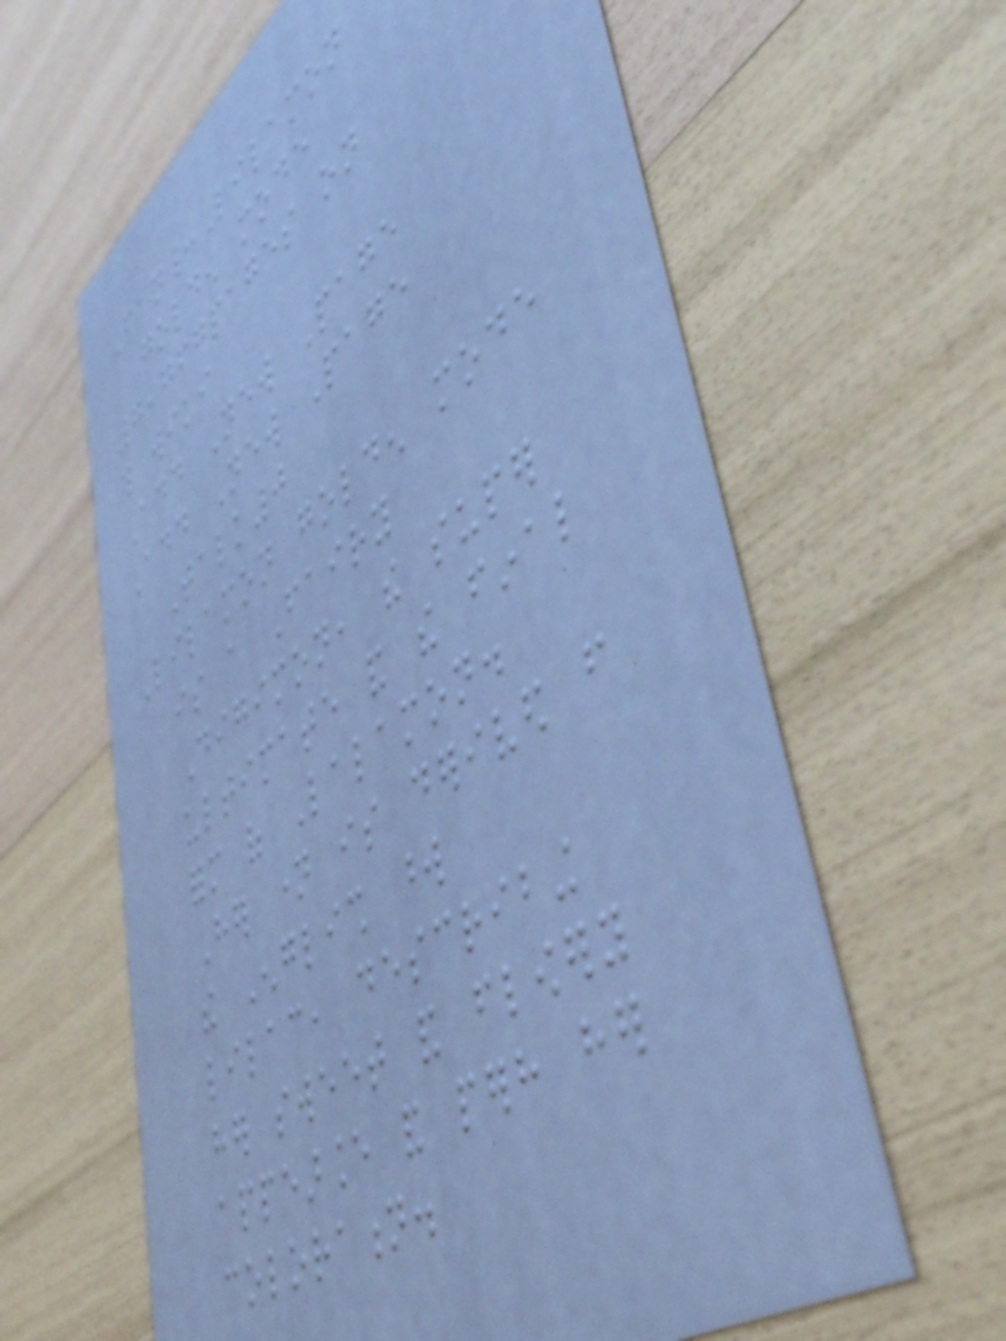Fan:Lilamon
golden mode
7,767pages on
this wiki
Add New Page
Add New Page
Talk0
Lilamon golden mode
is a Fairy
Digimon, the super
ultimate and the final
form of Lalamon.
Her name is derived from
the English word
lilac, describing
her sweet and flowery
appearance and perhaps her
coloration.
